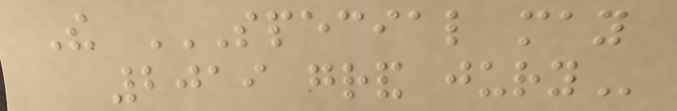The SPECIAL MAY
2019 GRAND JURY
